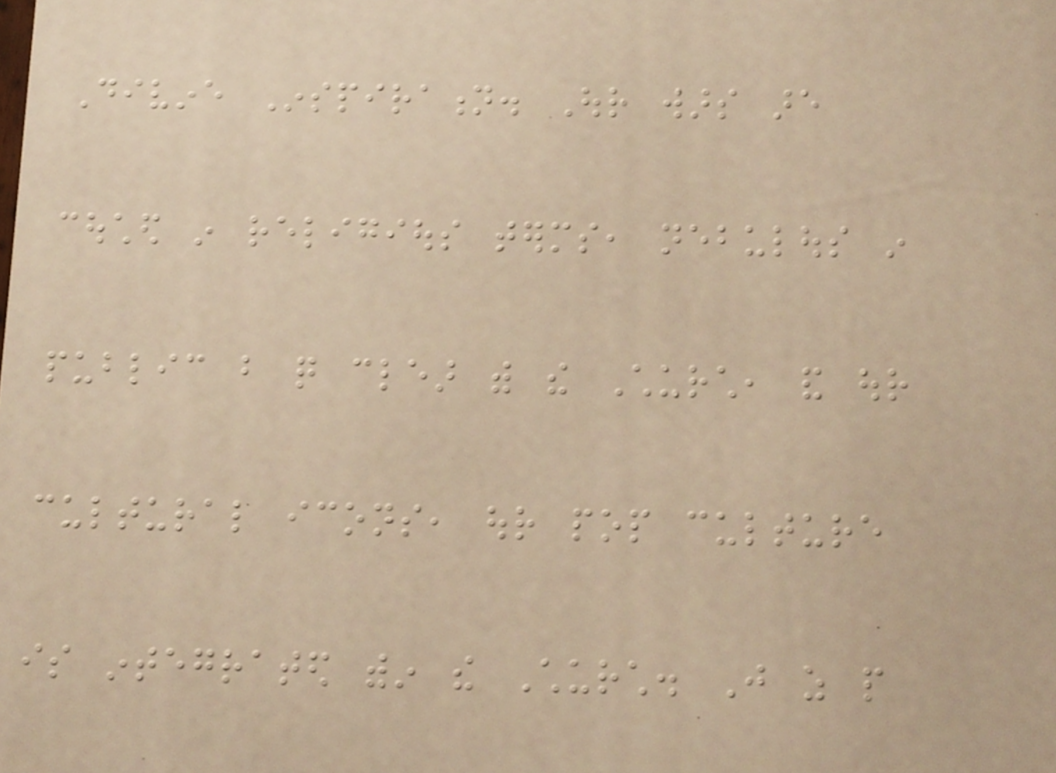Divine Inspiration. Our wars are
couched in religious terms, nebulous in
public but quite clear with the Church, and our
cultural icons, our pop culture
is integrated within the Church. Just as people
